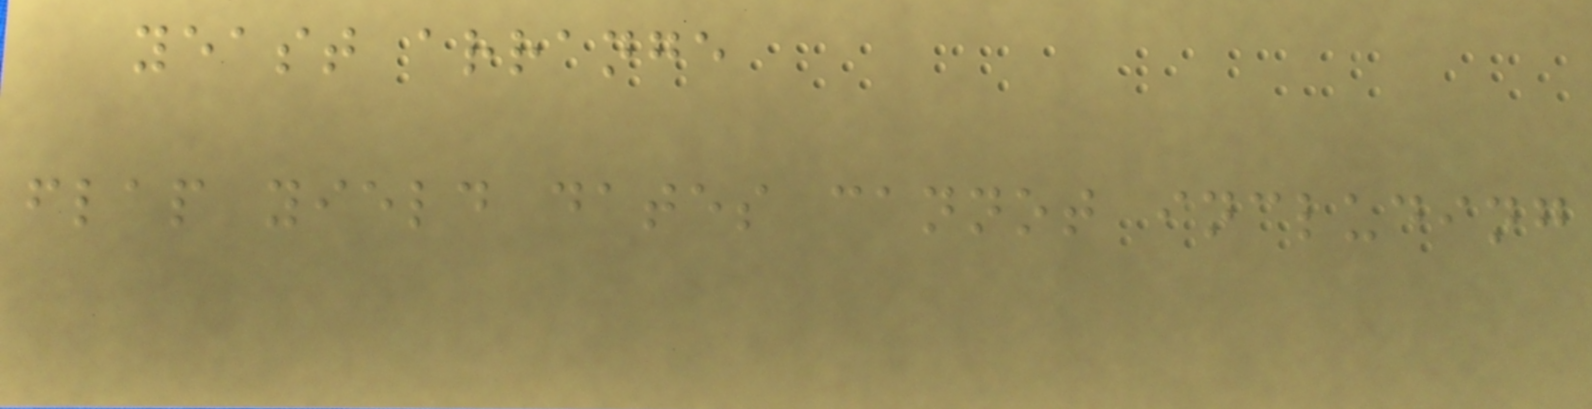yeast arrange
flap yield dates cannot including
